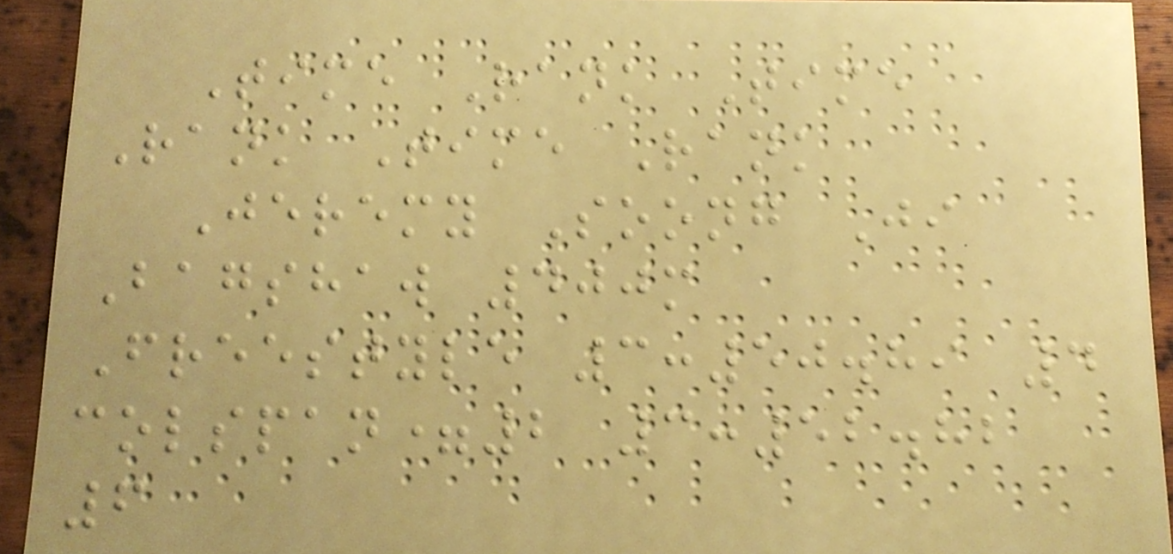Time Rank Time
Rank Time Rank
Jeremy Soong Ji
Bagshaw 400m
Freestyle 3:50.89 4
colspan=2 3:52.82
6
